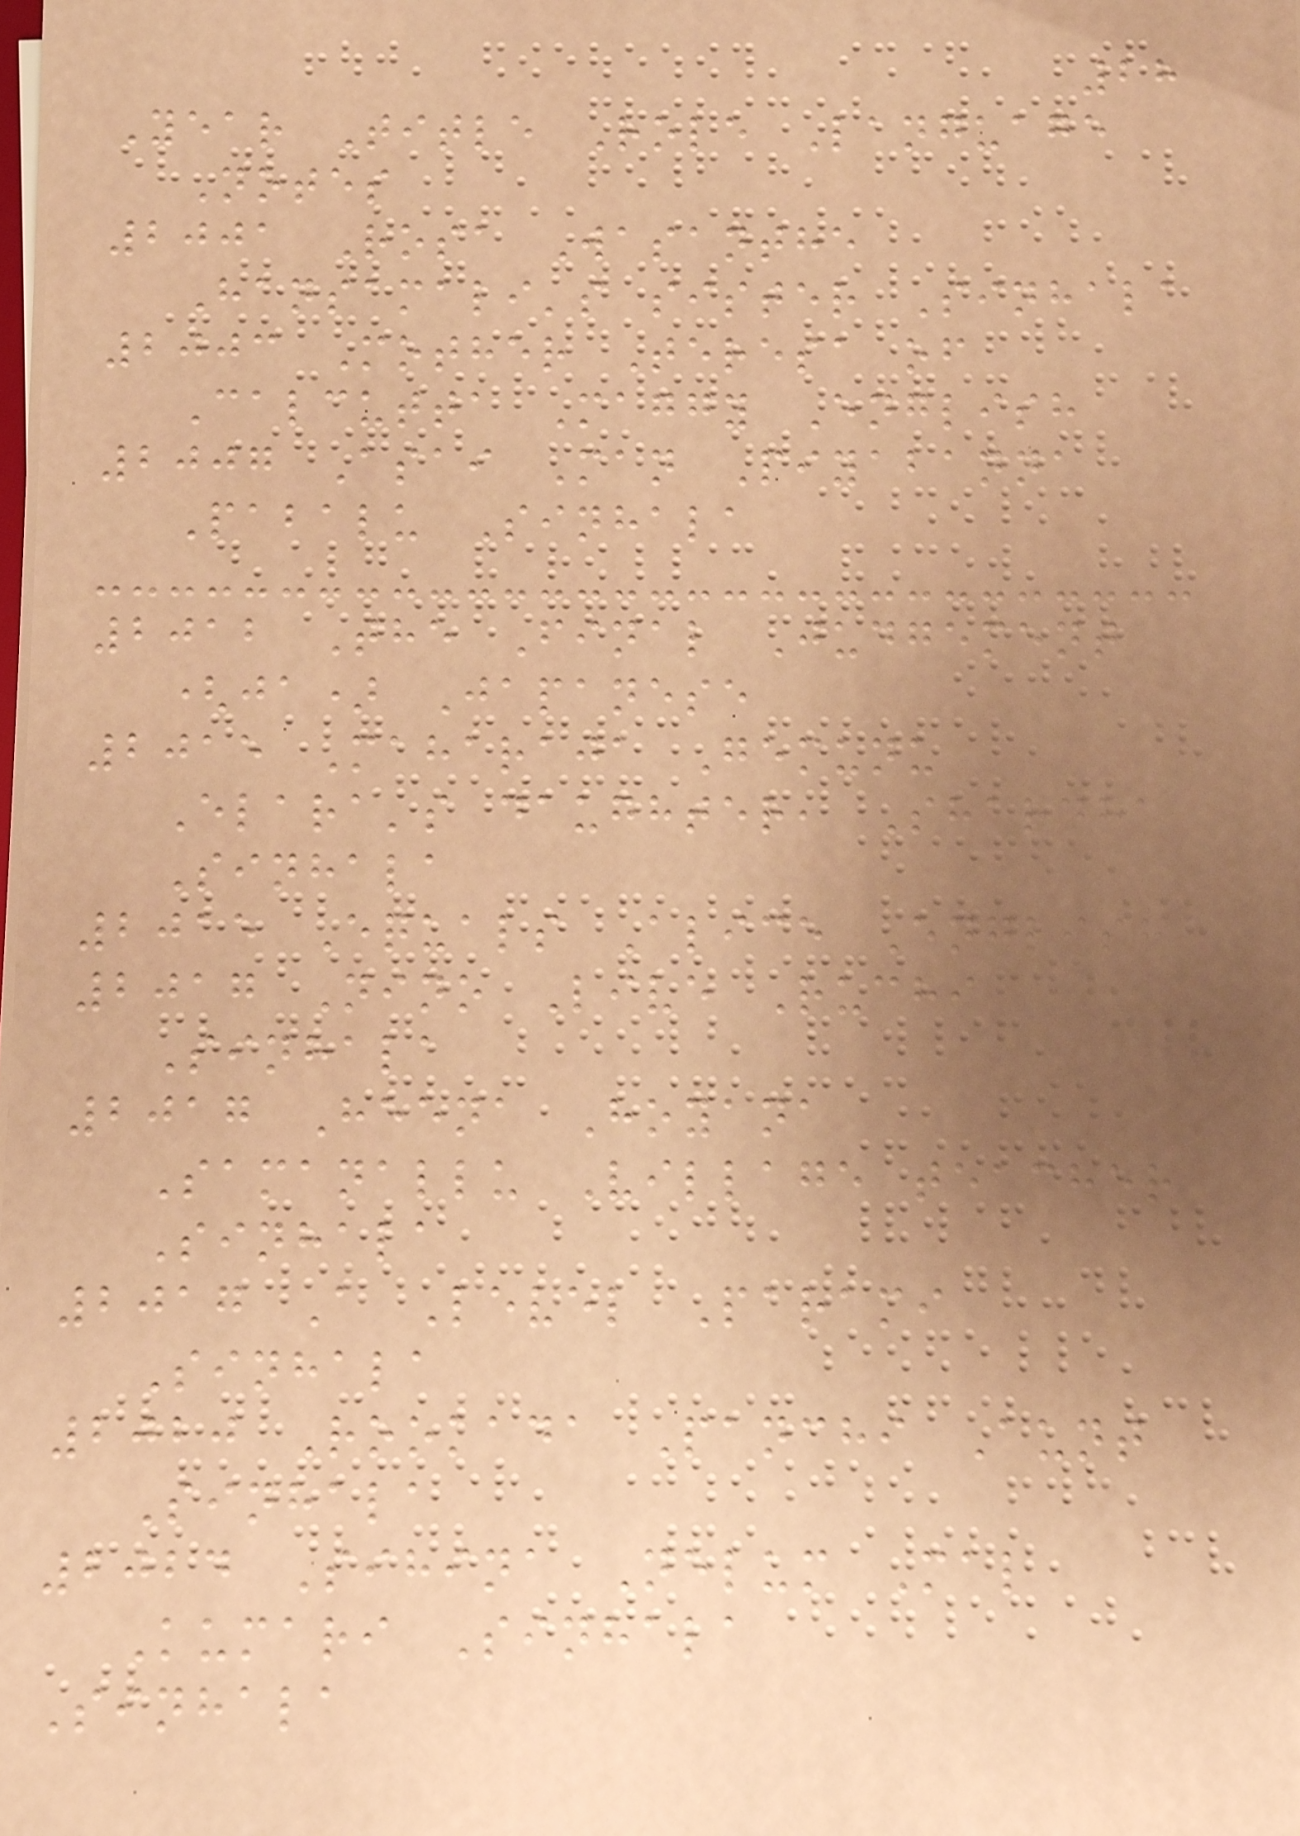28
Year Title Role Language
Notes
2001 Rosa Wasanthe
Hansamali's sister Sinhala
2003 Mother Teresa of
Calcutta Maggy English
2007 Asai Man Piyabanna
Pabalu Sinhala
2012 The Final Judgement
(ja) Japanese
2015 Maharaja Gemunu
Elara's daughter, Shardha
Sinhala
2015 Equals Alice English
2017 Nino Live Ruchi
Sinhala
2017 Heena Hoyana
Samanallu Village teacher
Sinhala
2017 A Level Parami
Sinhala
2020 Rookada Panchi Aunt
Sinhala
2024 Sihina Nelum Mal
Kumari Sinhala
Sinhala
